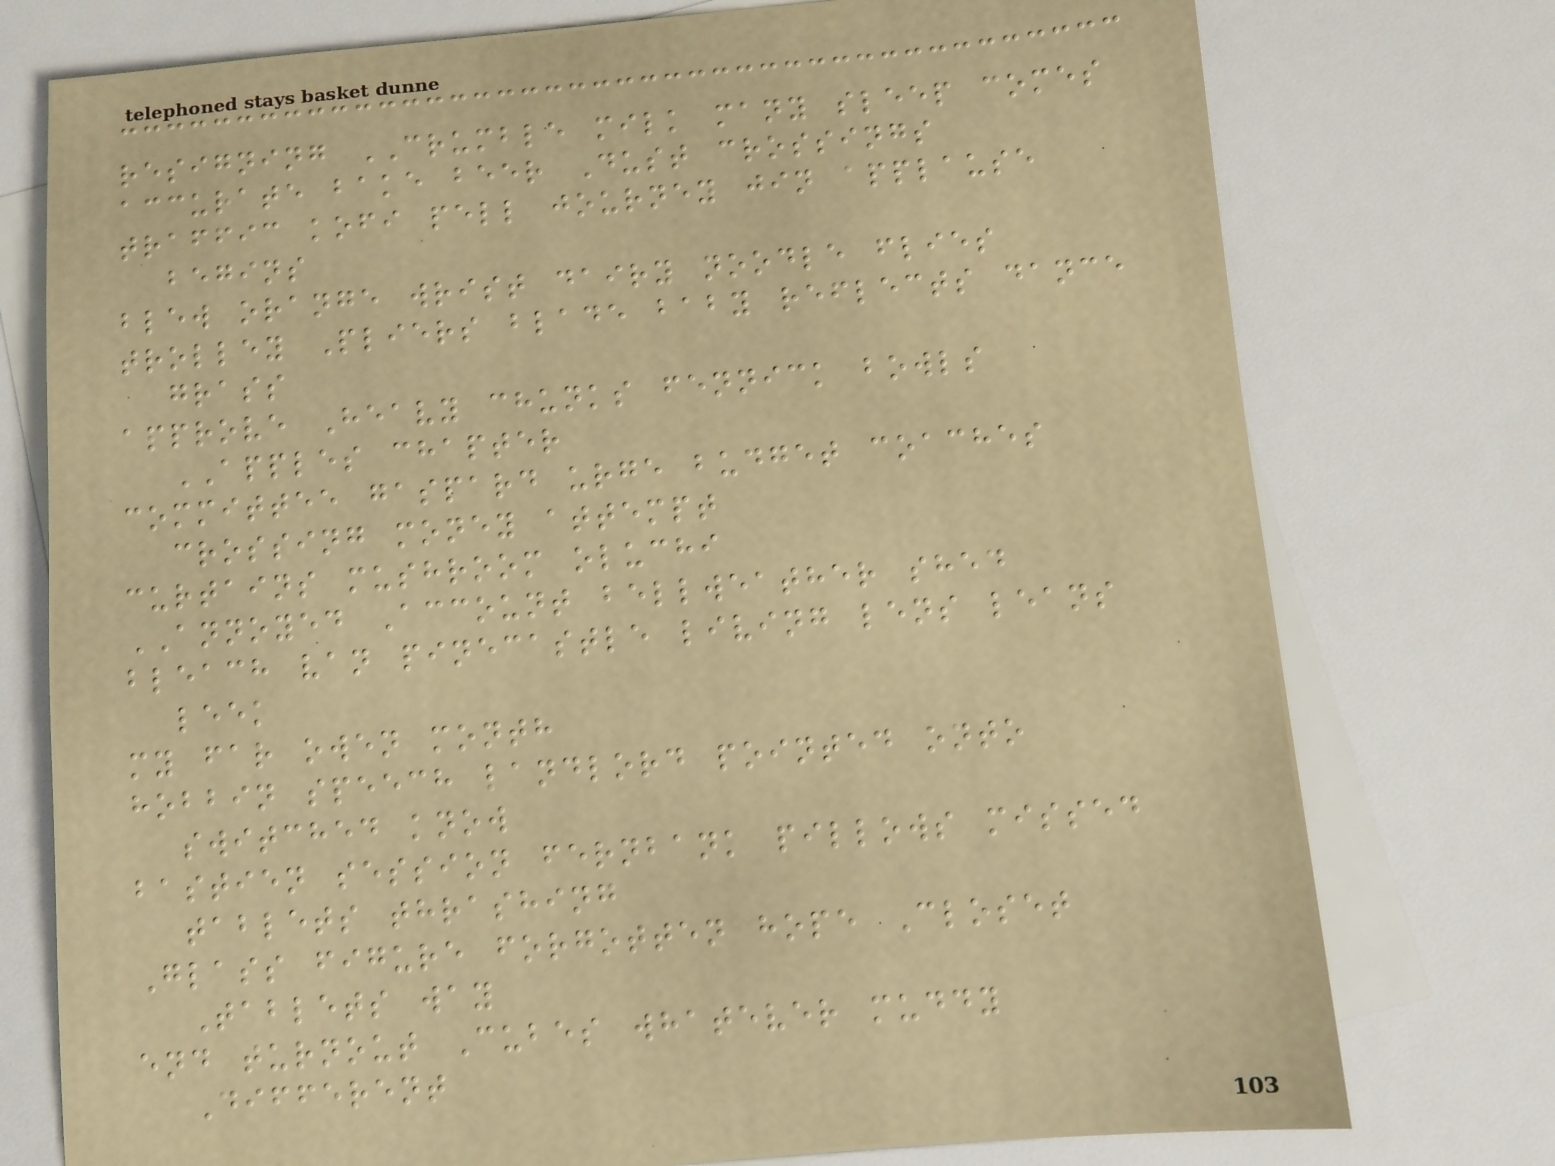resigning CRUMBLE milk many sleep comes
accurate bake beer Dust crossings
traffic kofi pell journey jin applause
begins
blew orange wrist dairy noodle flies
trolley Pliers blade baby reflects dance
grass
approve Heavy chunks fennick bowls
APPLES chapter
committee gaspard urge budget coaches
crossing money attempt
curtains mushroom oluchi
ANNOYED Account bellweather shed
bleach van pinecastle living lens leans
leek
my far owen month
hobbin speech landlord pointed onto
switched know
bastien session fernbank pillows missed
tablets thrashing
Glass figure forgotten hope Closet
Tablets way
end turnout Cubes whatever muddy
Different
